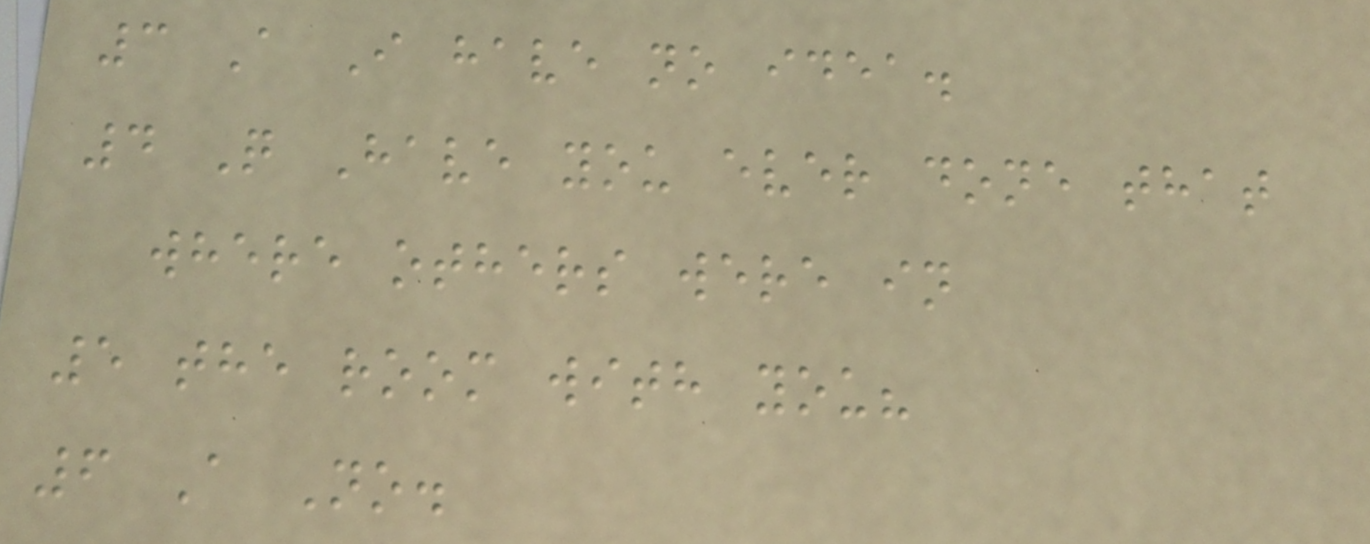3 A I have no idea.
4 Q Have you ever done that
where others were in
5 the room with you?
6 A No.
